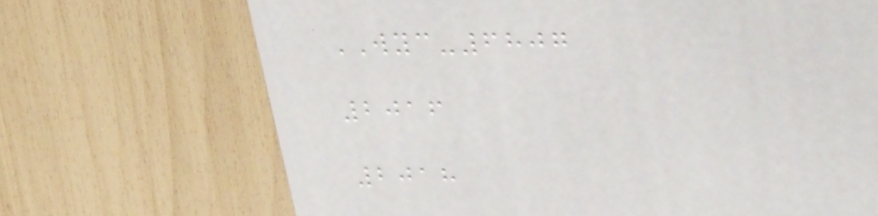WYC-6807
2016
2018
